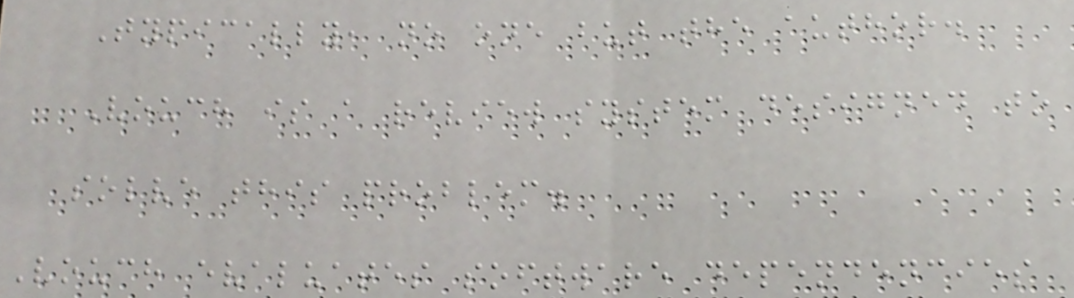Typically, no one but the author.
Vouch is a review system designed to
solve this problem.
Vouch evaluates software dependencies
